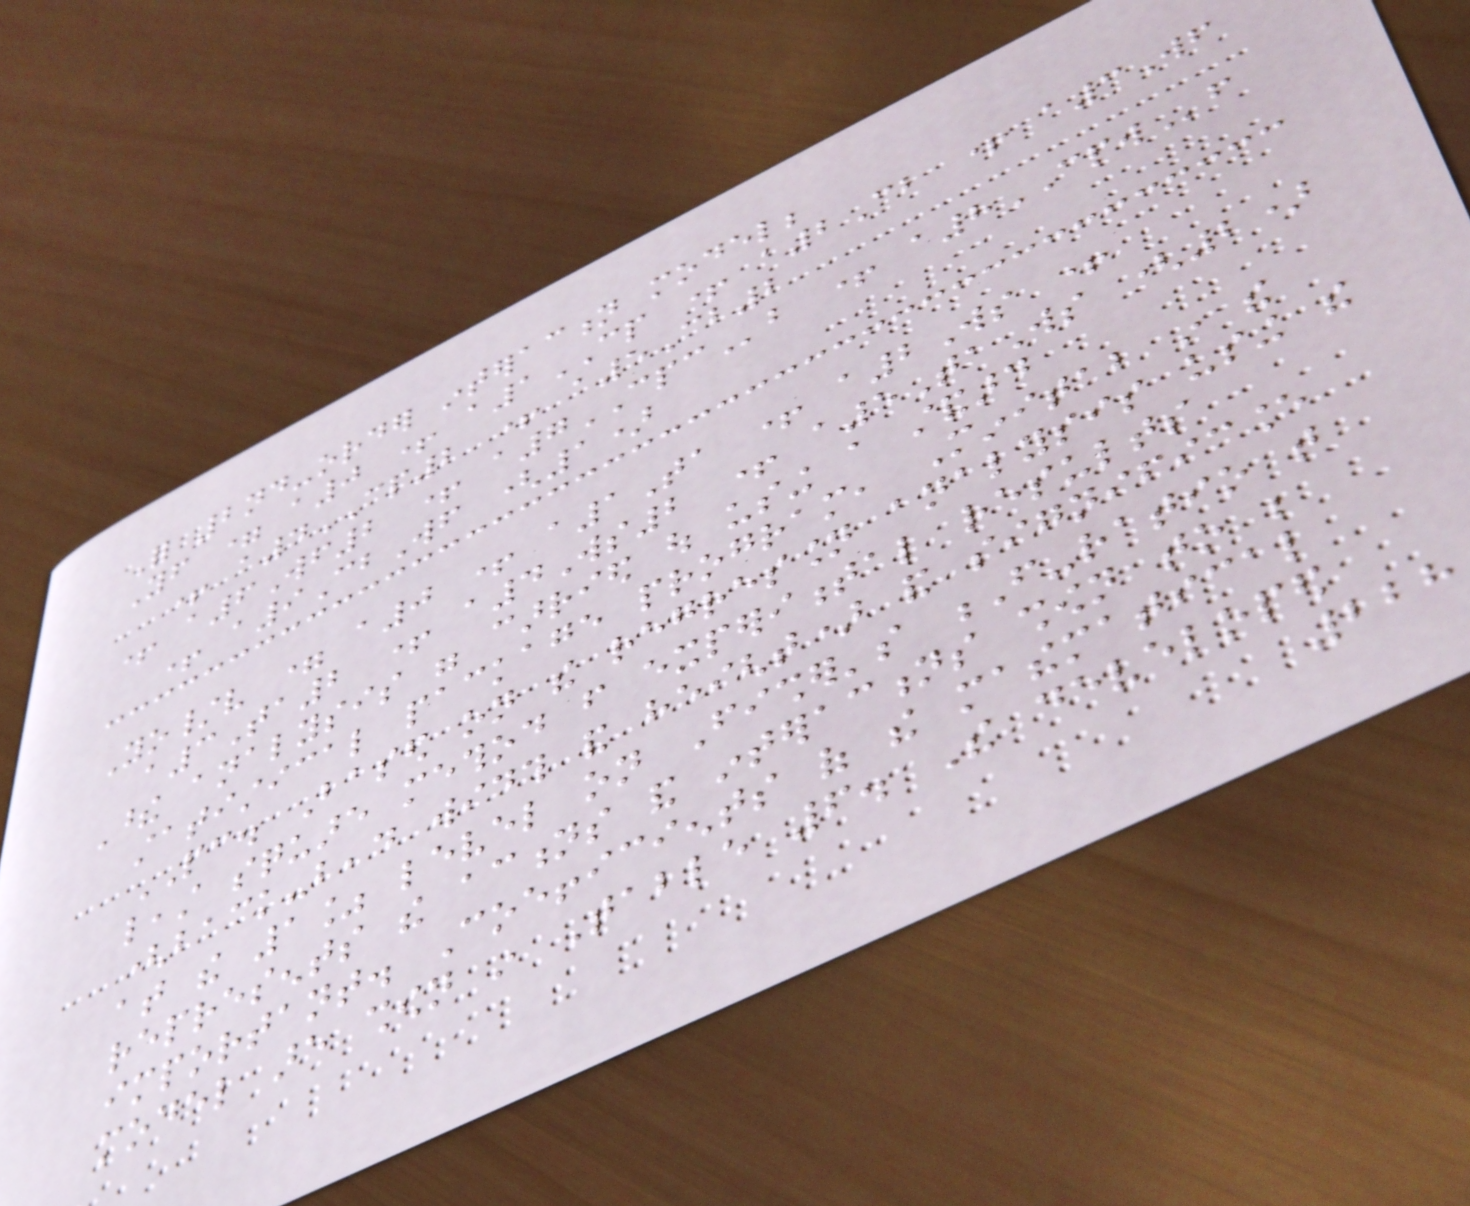For 2nd-order interaction model;
Yf = a0 + a1CP + a2Cb + a3Wf
+ a4CP2 + a5Cb2
+ a6Wf2 + a7CPCb + a8CPWf
+ a9CbWf (1)
Yo/v = a0 + a1Ta + a2Ws +
a3Ta2 + a4Ws2 + a5TaWs (2)
These analysis were carried out using a standard
statistical package program, Minitab in the
PC. Based on the regression analysis using the
least square method from experimental results
(back-bead width and height) and significance
at the 1% level on Fisher's F-ratio that
represents the actions and interactions shown to be
important. Coefficients of the mathematical
model are shown in Table 6. The developed
228
